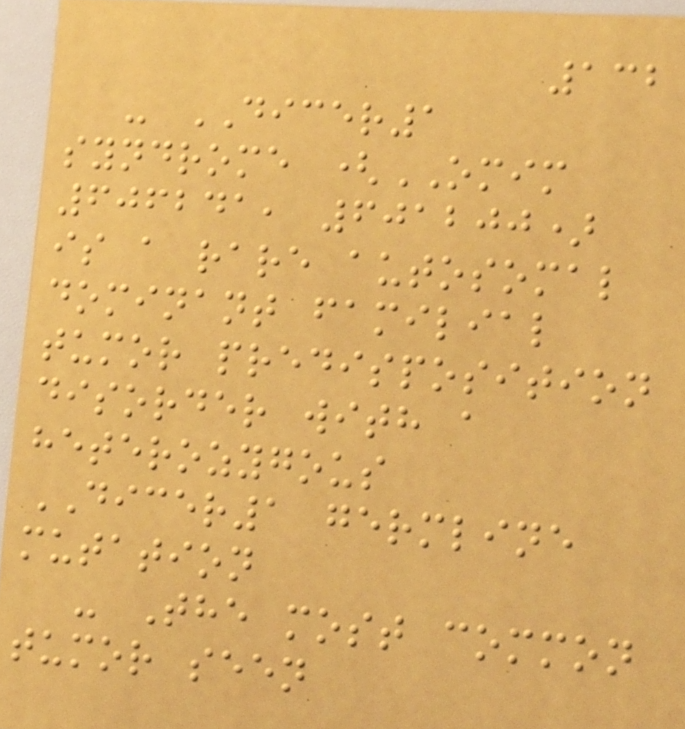132
- DICER1
syndrome (OMIM
606241, 601200)
is a rare autosomal
dominant familial
tumor predisposition
disorder with a
heterozygous
DICER1 germline
mutation
- The most common
tumor seen
